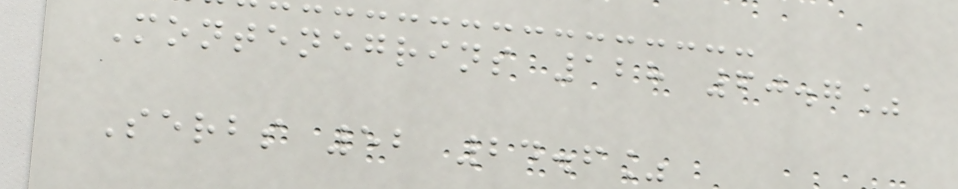Montenegrins 128 60.7%
Serbs 52 24.6%
